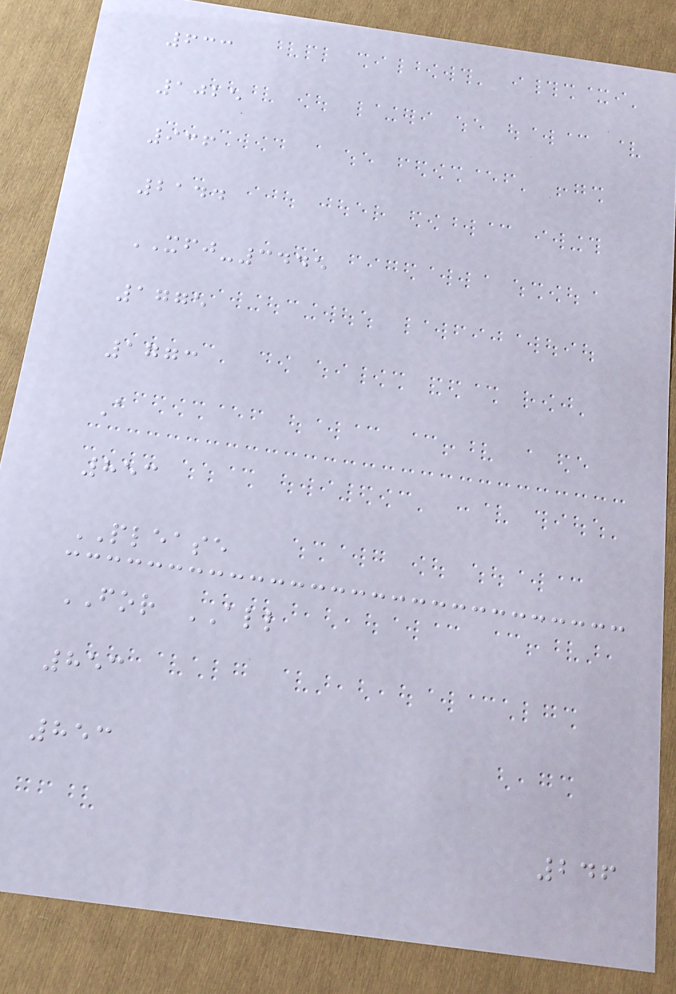633
1025
936
2144
XFJ-3445
1775
1773
A
853
PLEASE
FOR ALL
853
853
246
